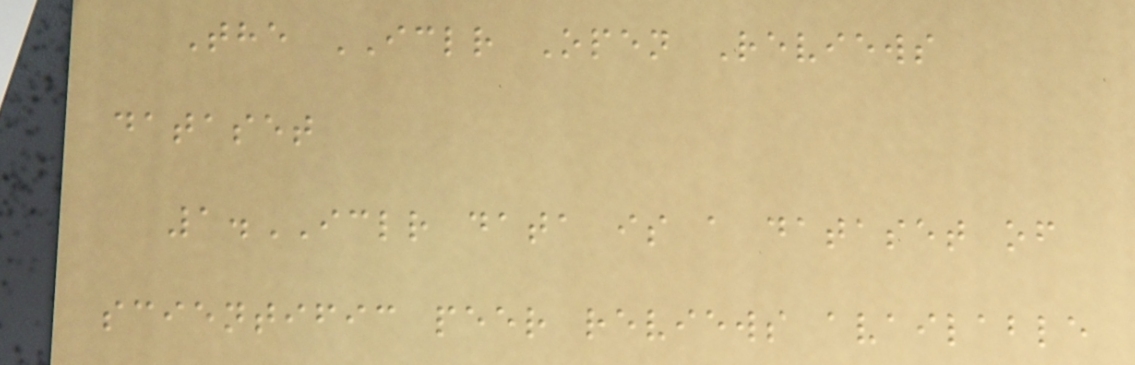The ICLR Open Reviews
dataset
1.ICLR data is a dataset of
scientific peer reviews available
